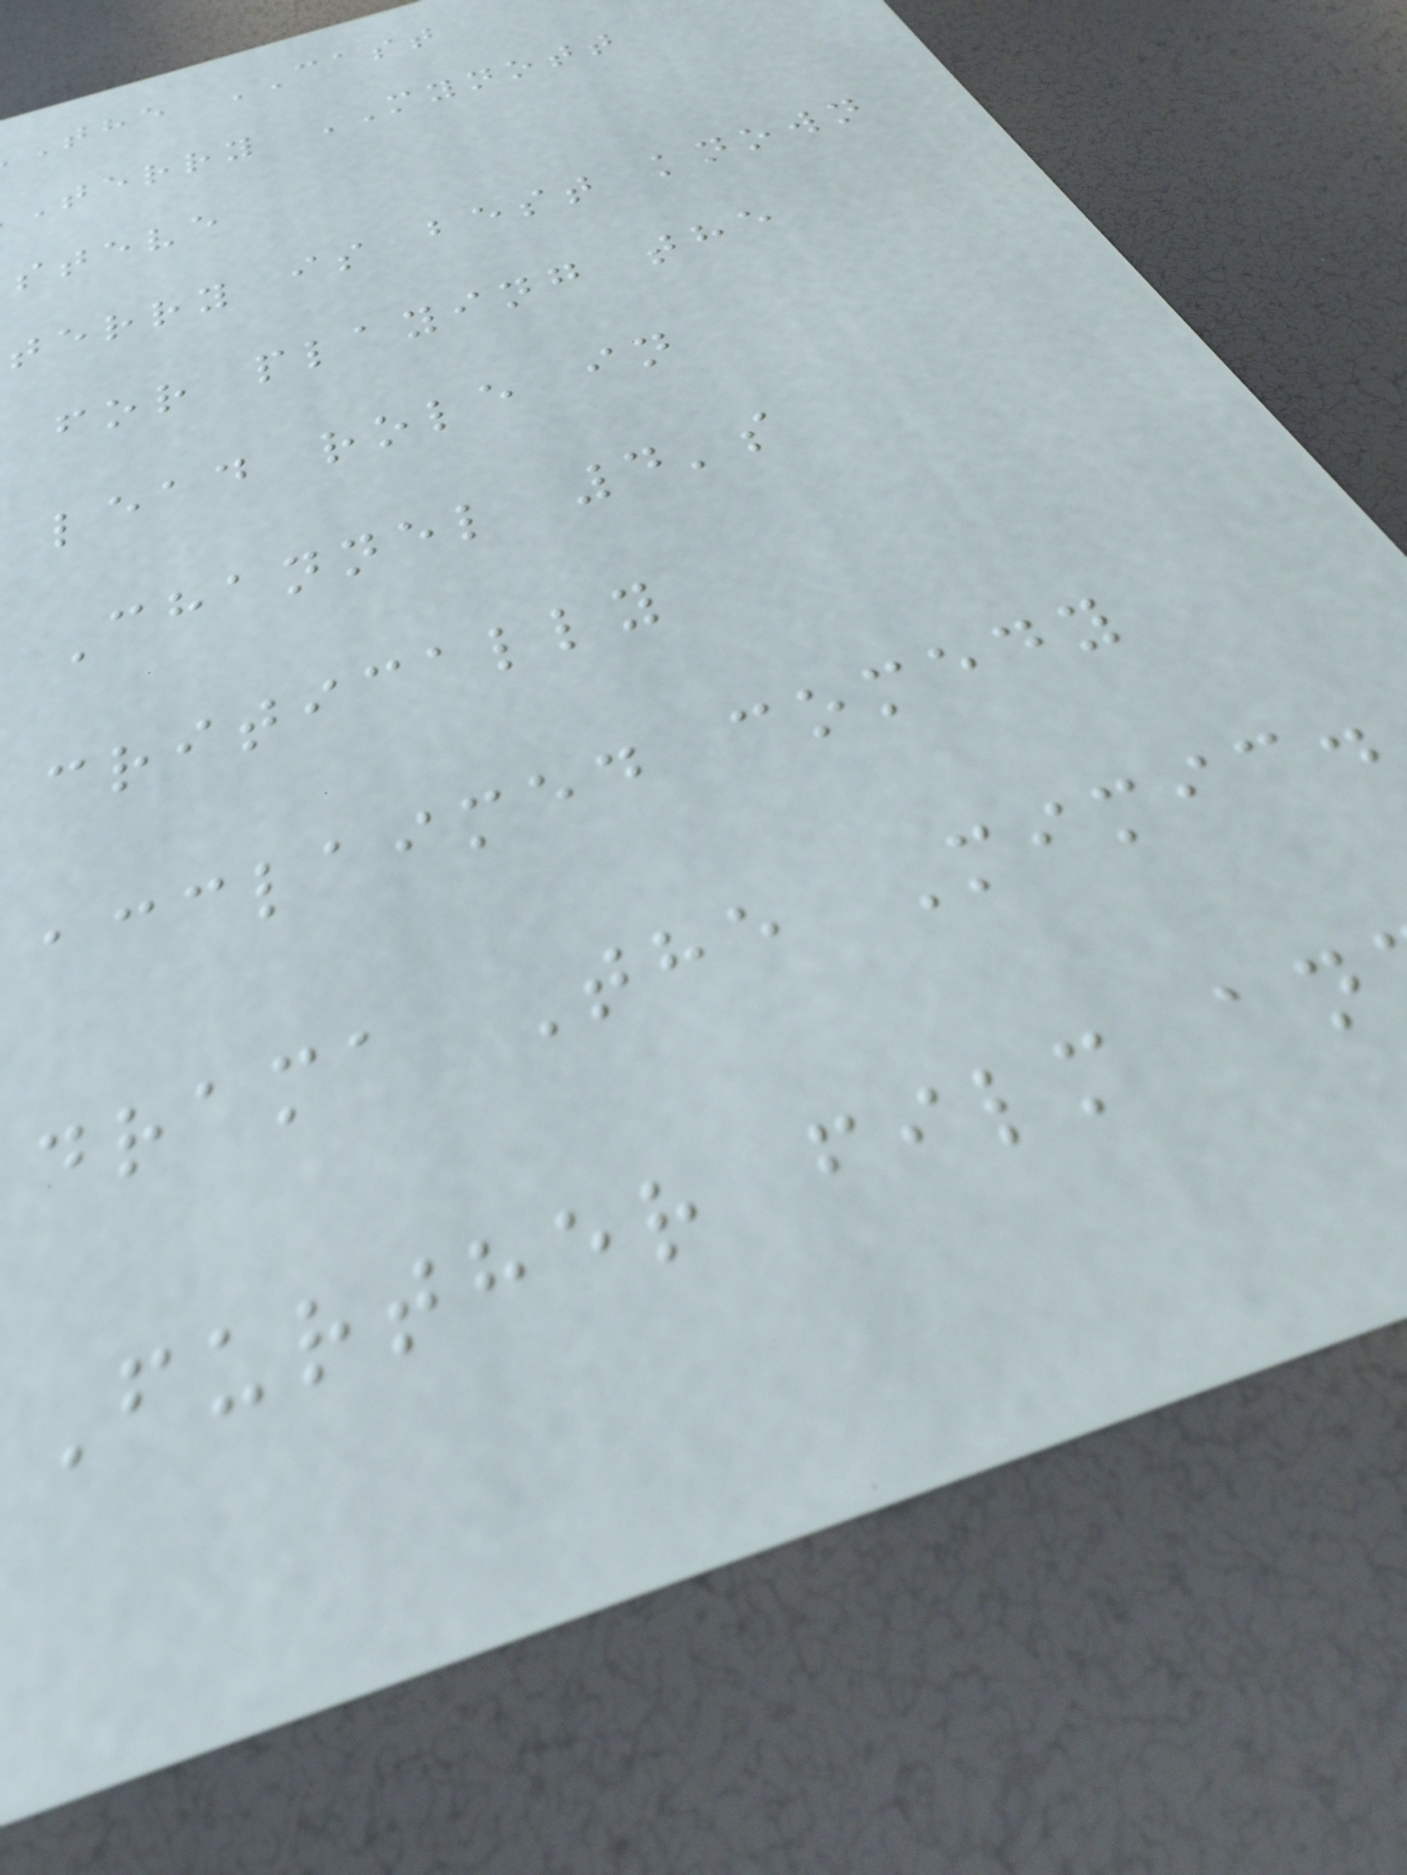the CAST
terry MYNOTT
steve
terry is best known
for playing the
lead role in
Channel 4's
critically
acclaimed comedy
drama The Mimic.
Further film an
